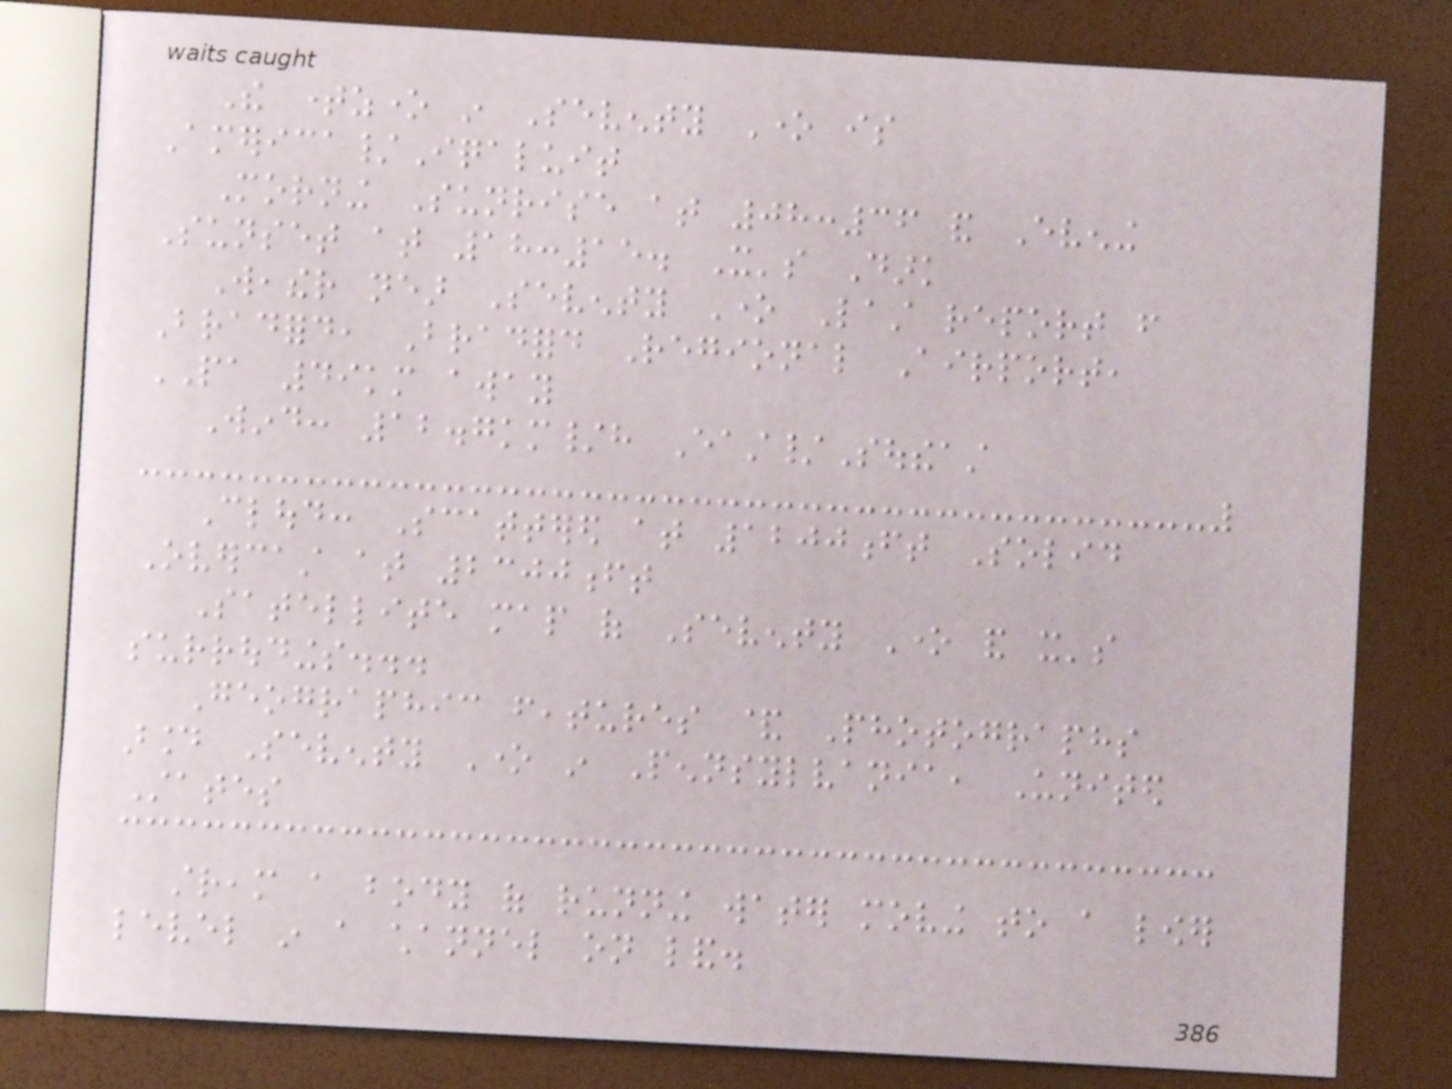The timezone in Seventy One is
America/Iqaluit
Morning Sunrise at 08:36 and Evening
Sunset at 18:15. It's Dark
Weather near Seventy One Last report from
Bradford, Bradford Regional Airport,
PA 49km away
Wind: 12.7km/h East/Southeast
Cloud: Scattered at 1200ft Solid
Overcast at 2300ft
Satellite map of Seventy One and it's
surroudings...
Geographic features & Photographs
around Seventy One in Pennsylvania, United
States
stream a body of running water moving to a lower
level in a channel on land.
